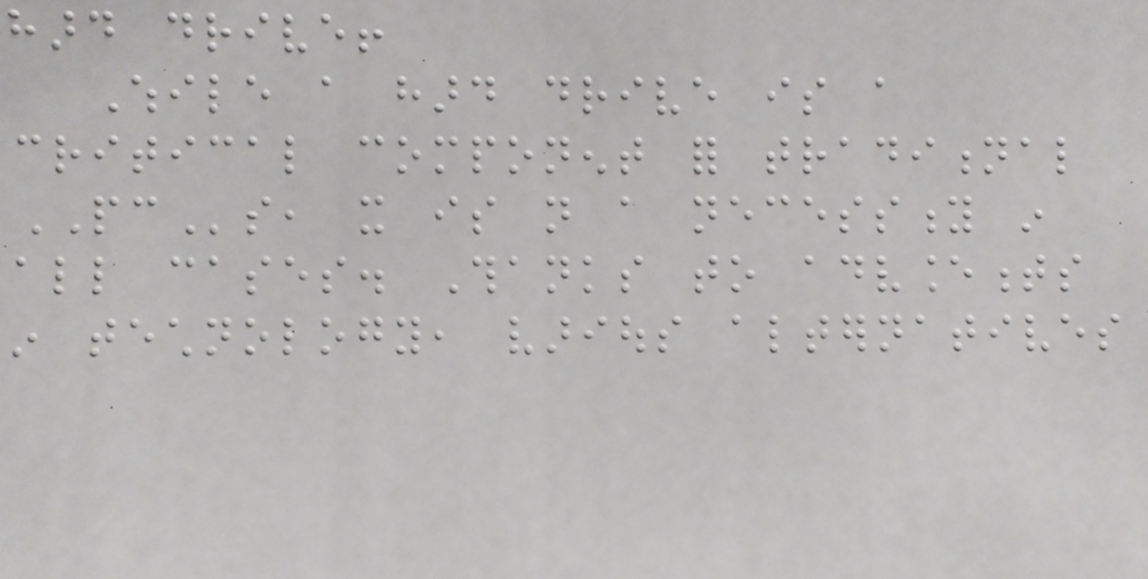hard drive!
While a hard drive is a
critical component for traditional
PCs, it is not a necessity in
all cases. Thanks to advancements
in technology, various alternatives
